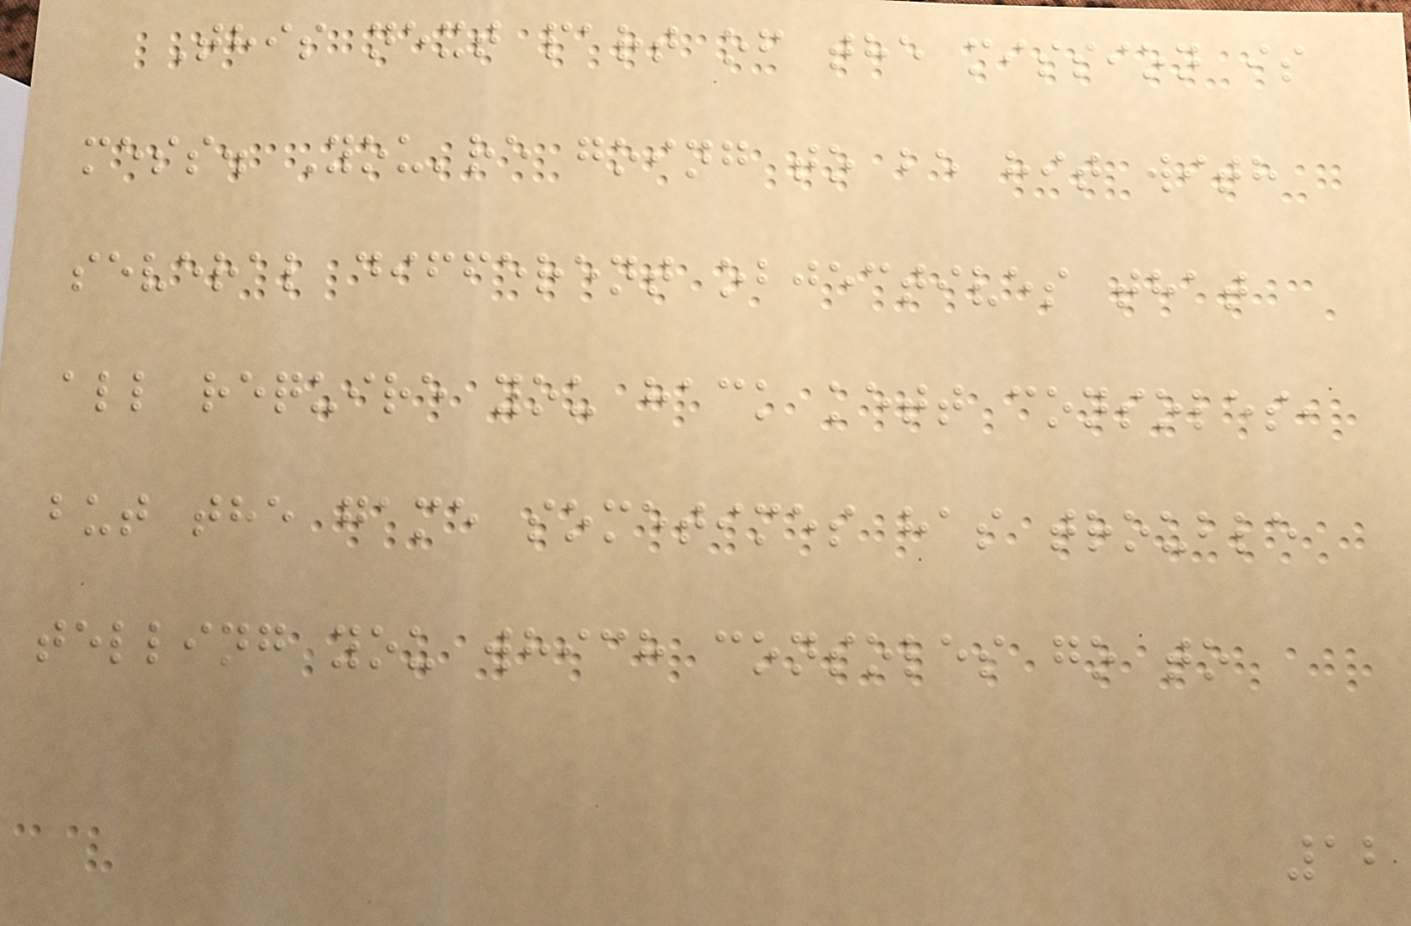This next part of the mission is
mess. You're going to be hit with
several different objectives that
all require you hack kett consoles,
but the game sometimes has trouble
telling you which consoles go to
12
